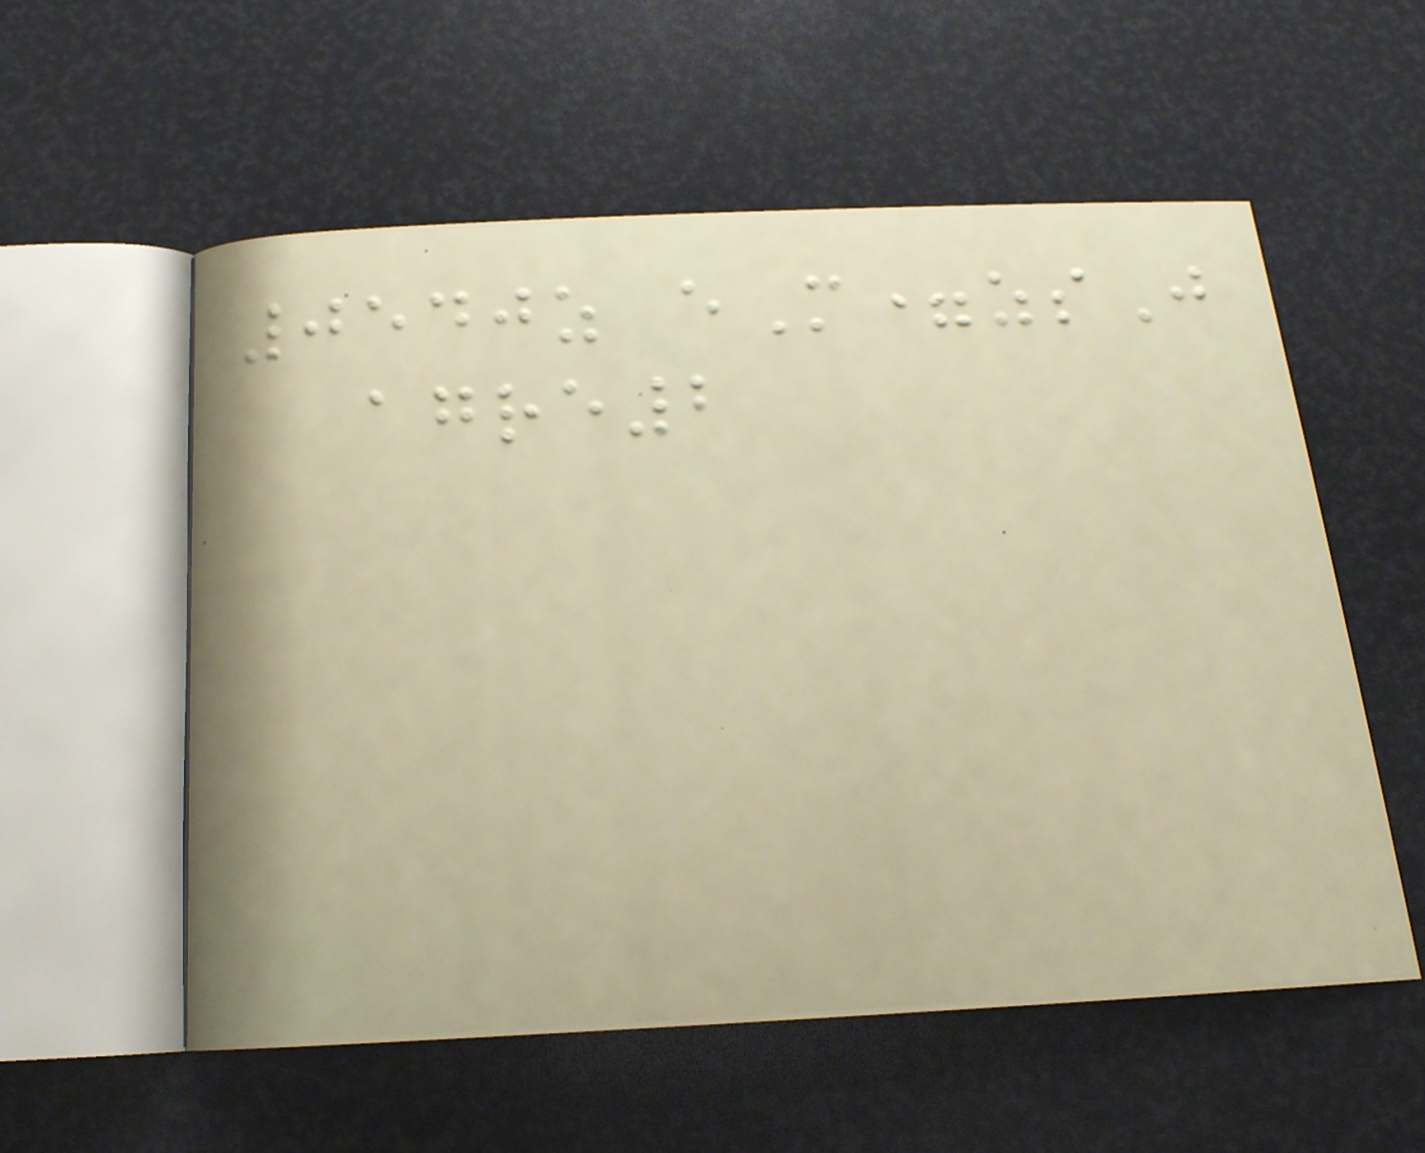0540z eM=zsJ
agre2
